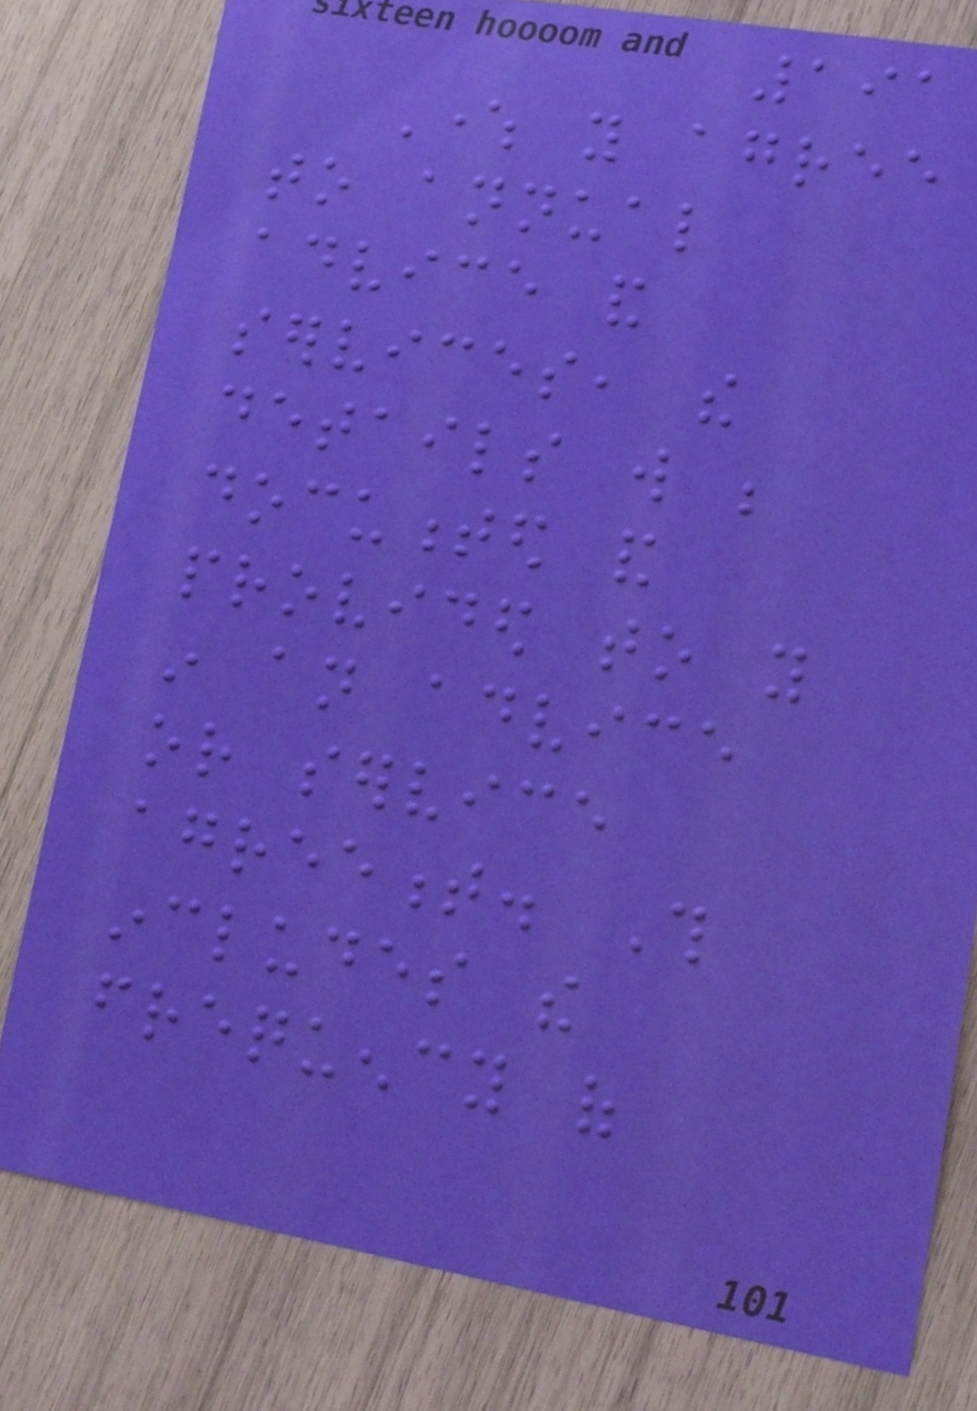191
Where you agree
to annual
advice and
services, the
details will be
documented and
provided to you
in an advice
or service
agreement. This
includes the
frequency of
